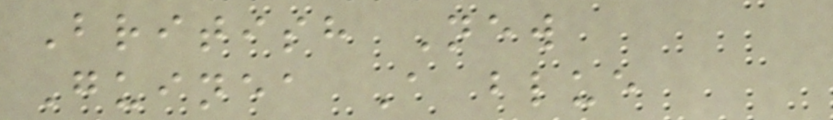British New
Guinea A blue
